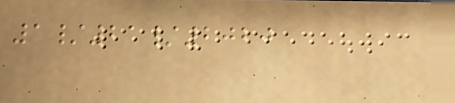1/21/2020
